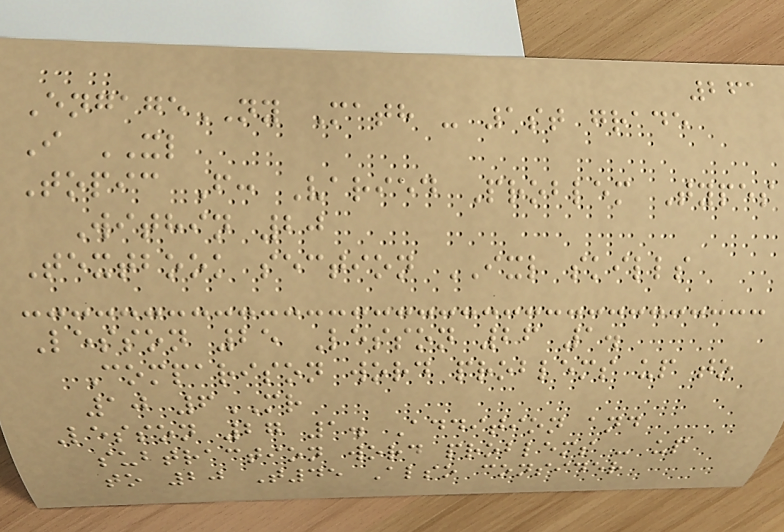261
EngageNY Math - 1st grade
I XL
Topic F: Varied Problem Types
Within 20
Textbook section IXL skills
Lesson 25 Lesson 26 1.
Comparison word problems up to
10 6MR
Lesson 27 1. Addition and
subtraction word problems - up
to 20 T45 Also consider
